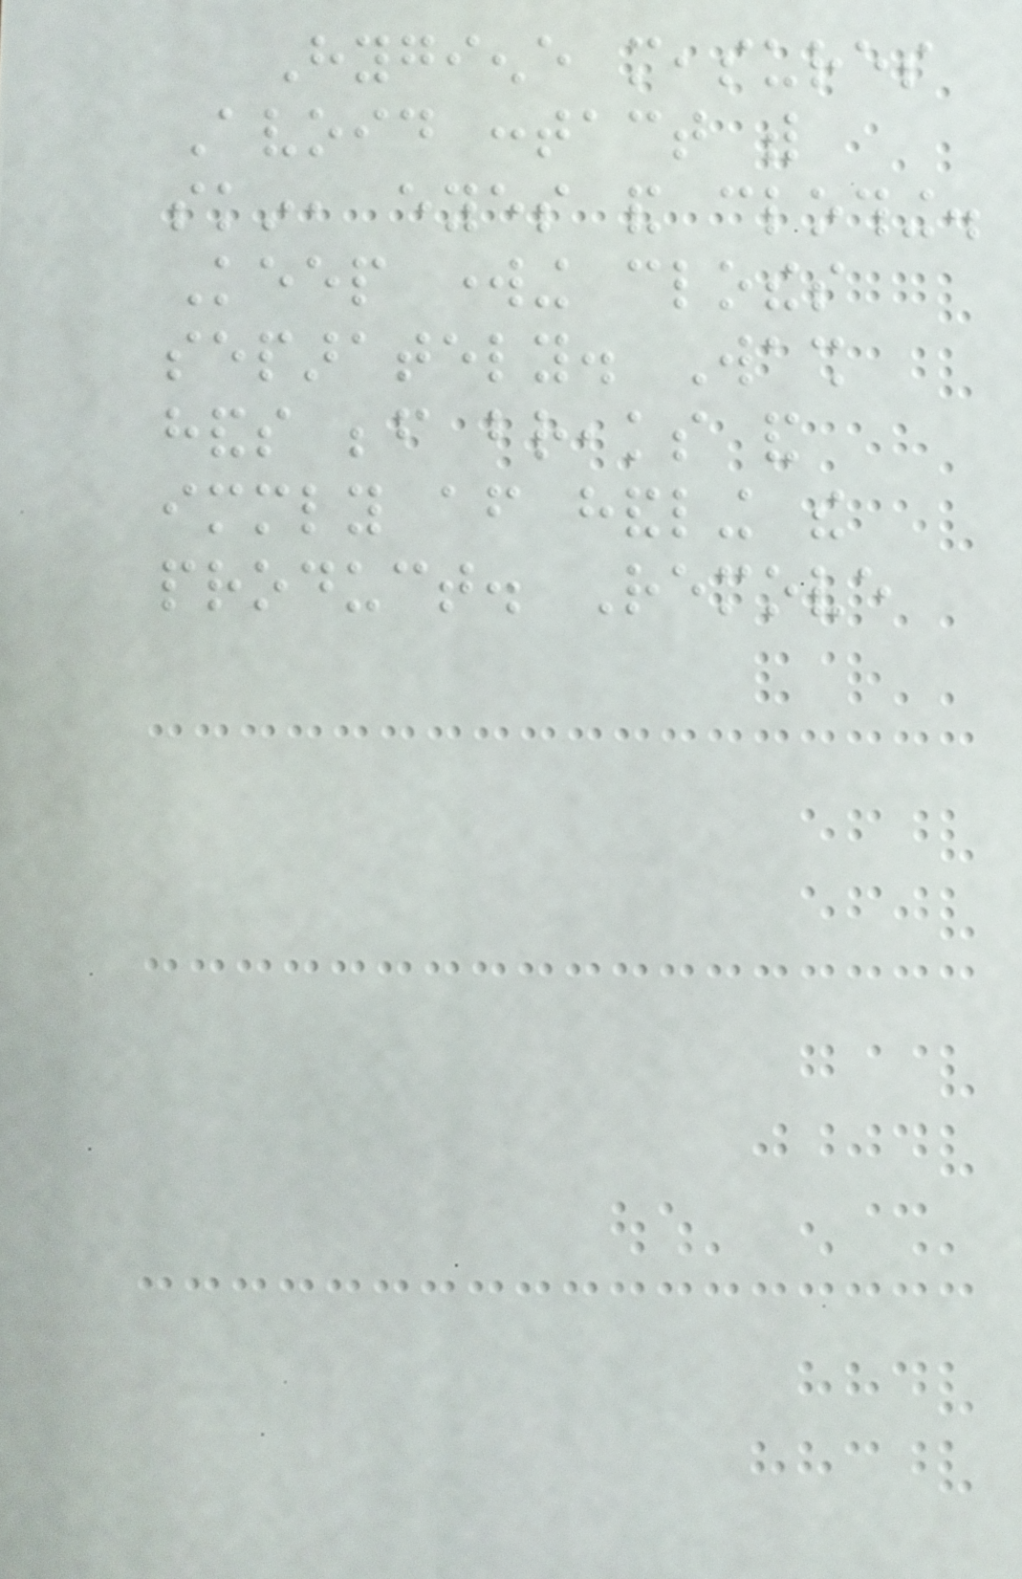Hygiene measures
Avoid contact with
skin, eyes and clothing.
Keep working clothes
separately. Wash
hands before breaks and
immediately after handling the
product. Remove
